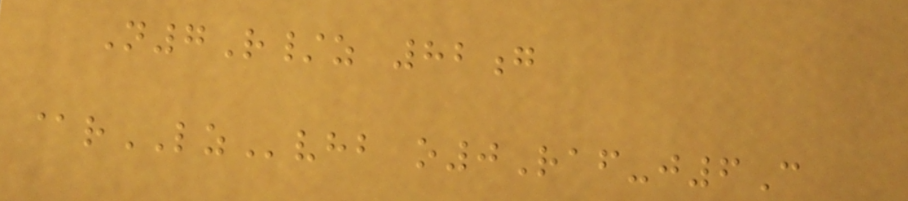N7R/z 82g
@rLZvhb o0Raf-j6C
